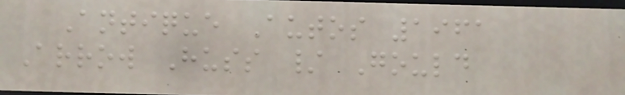Antique Autos 1961
Arrow Huss / Gould
